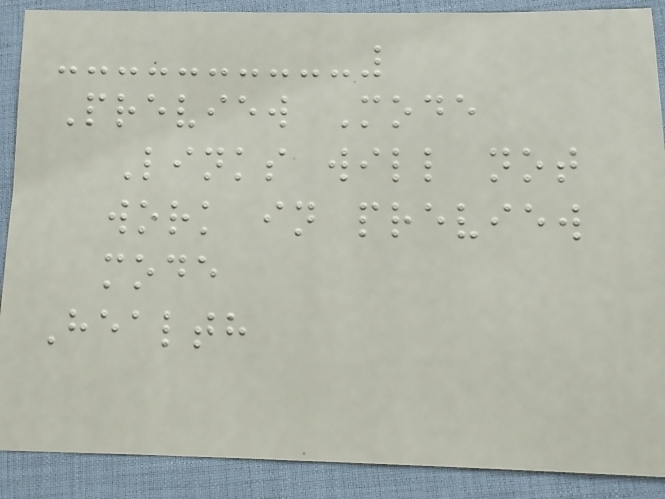Preview Mode
Links will not
work in preview
mode
Health
